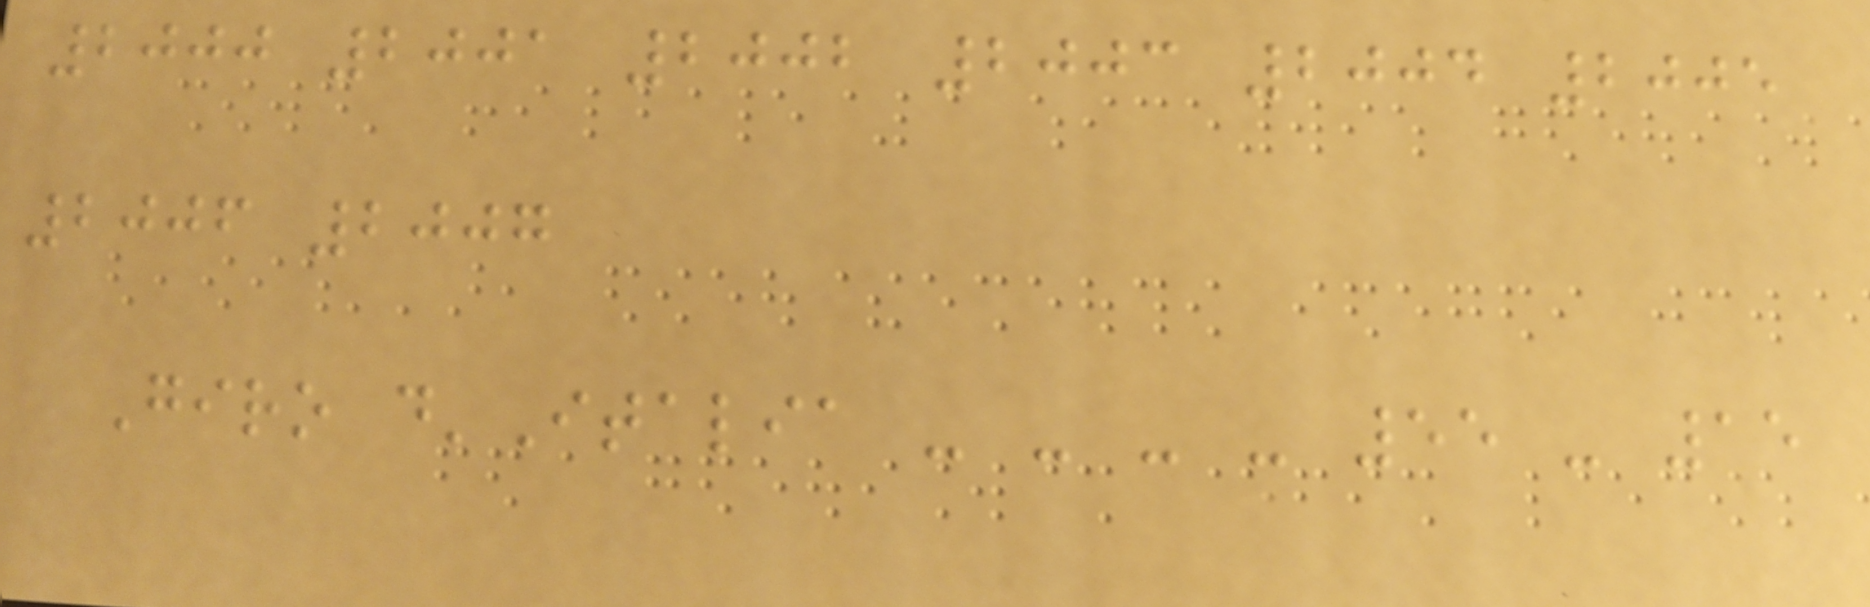2000 2001 2002 2003 2004 2005
2006 2007
Giro d'Italia - - - - 55 - 15
